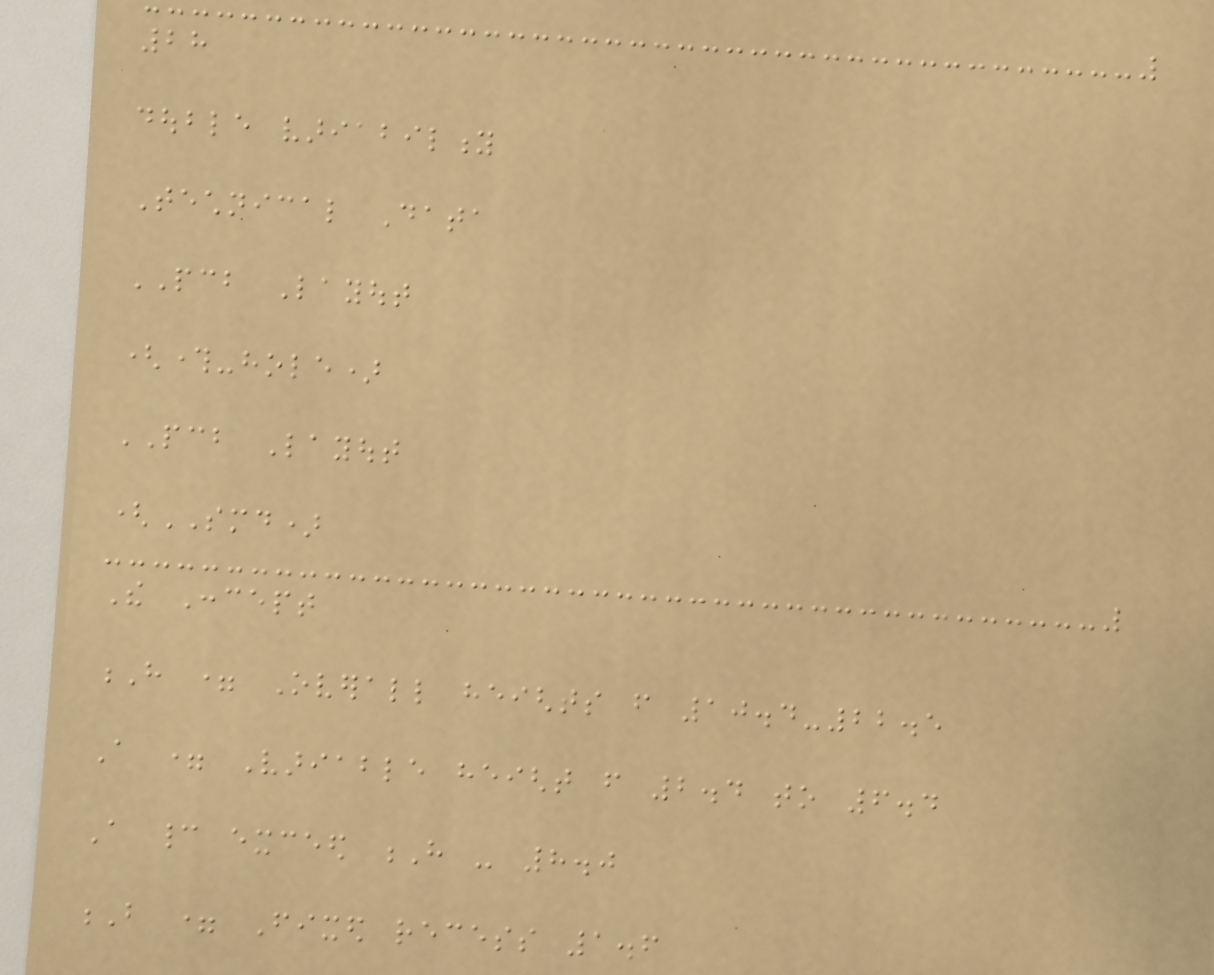28
double variability
Technical Data
PCB Layout
(through-hole)
PCB Layout
(SMD)
The Concept
H = Overall heights from 10.4-22.5
A = Variable height from 2.4 to 6.4
A cannot exceed H - 8.0
B = Fixed recess 1.6
